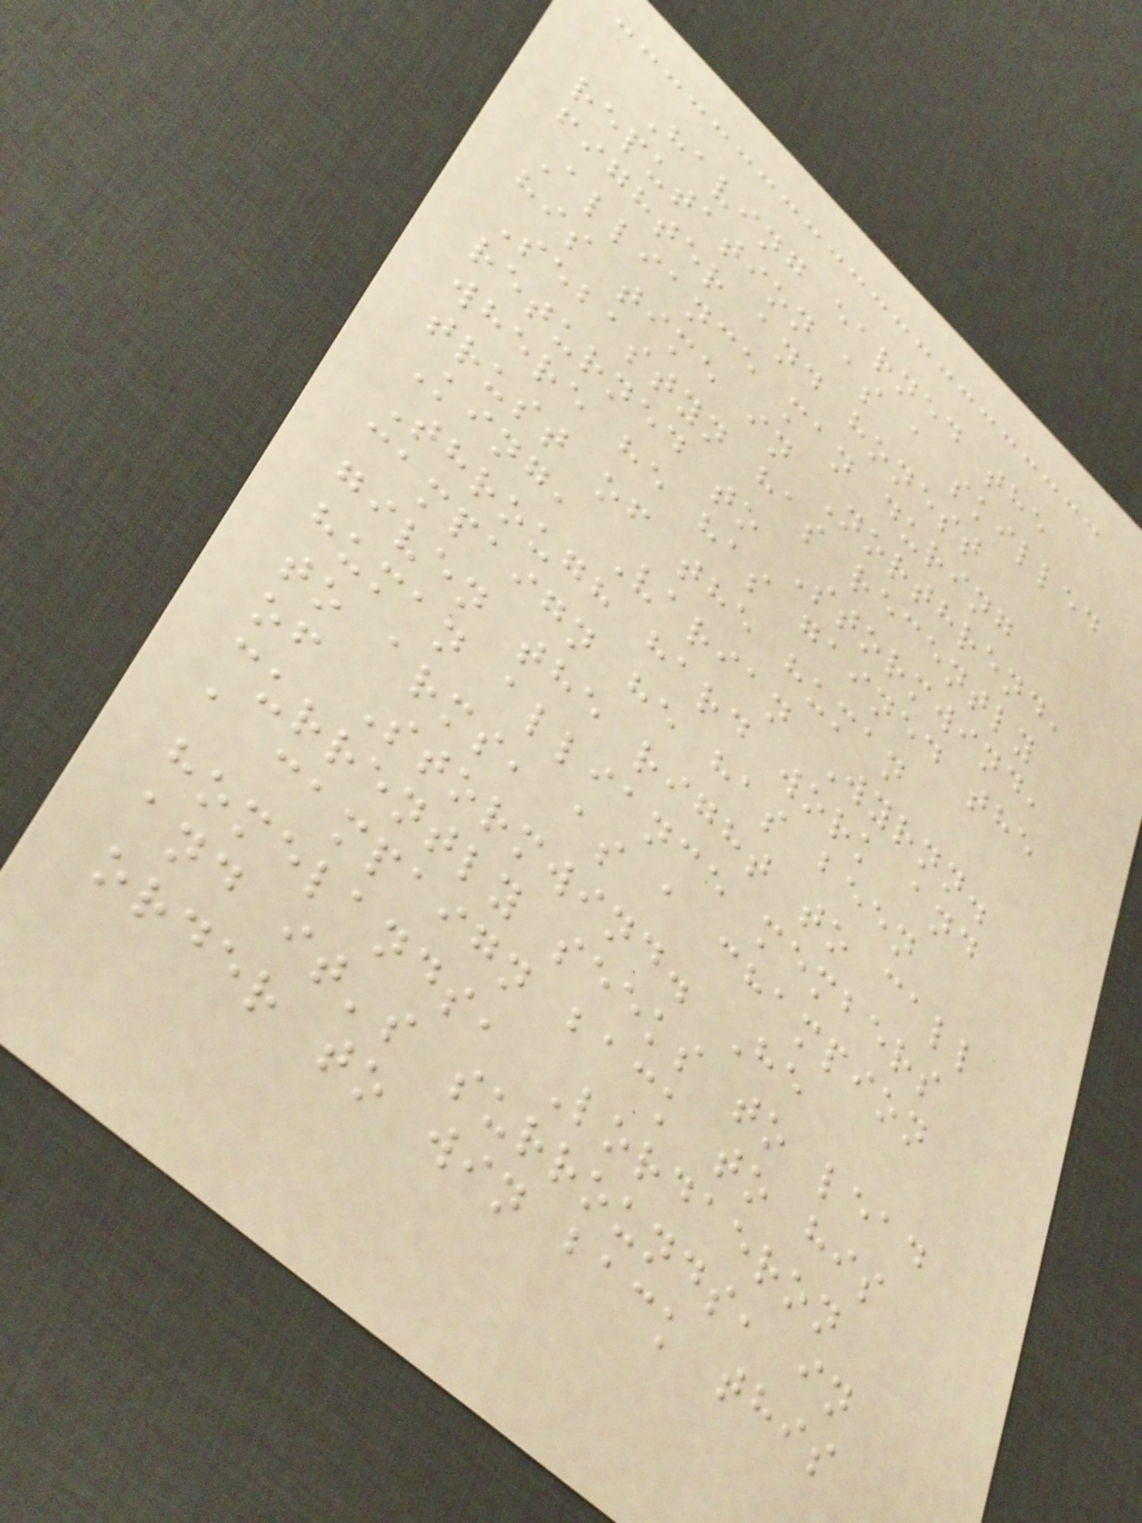Having earned the
reputation as a skilled
fighter and honest
Alliance man during
his time in Northrend,
Sebastyn has recently
returned to Stormwind,
where he has gained the
trust of the human
King, Varian Wyrnn.
Through hard work and
campaign he has been
given the right to call
human alliance members
to arms, as a champion
of Stormwind. He
currently seeks to lead
a campaign back to his
homelands, Lordaeron
and it's surrounds, in
order to win back this
